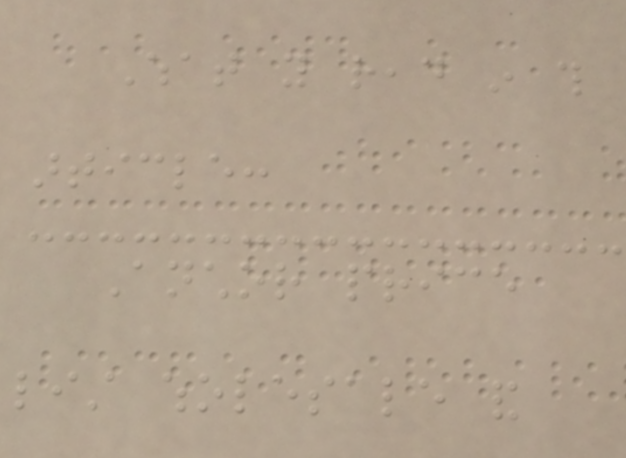What you read in this
article:
Anchor price
list wholesale and
